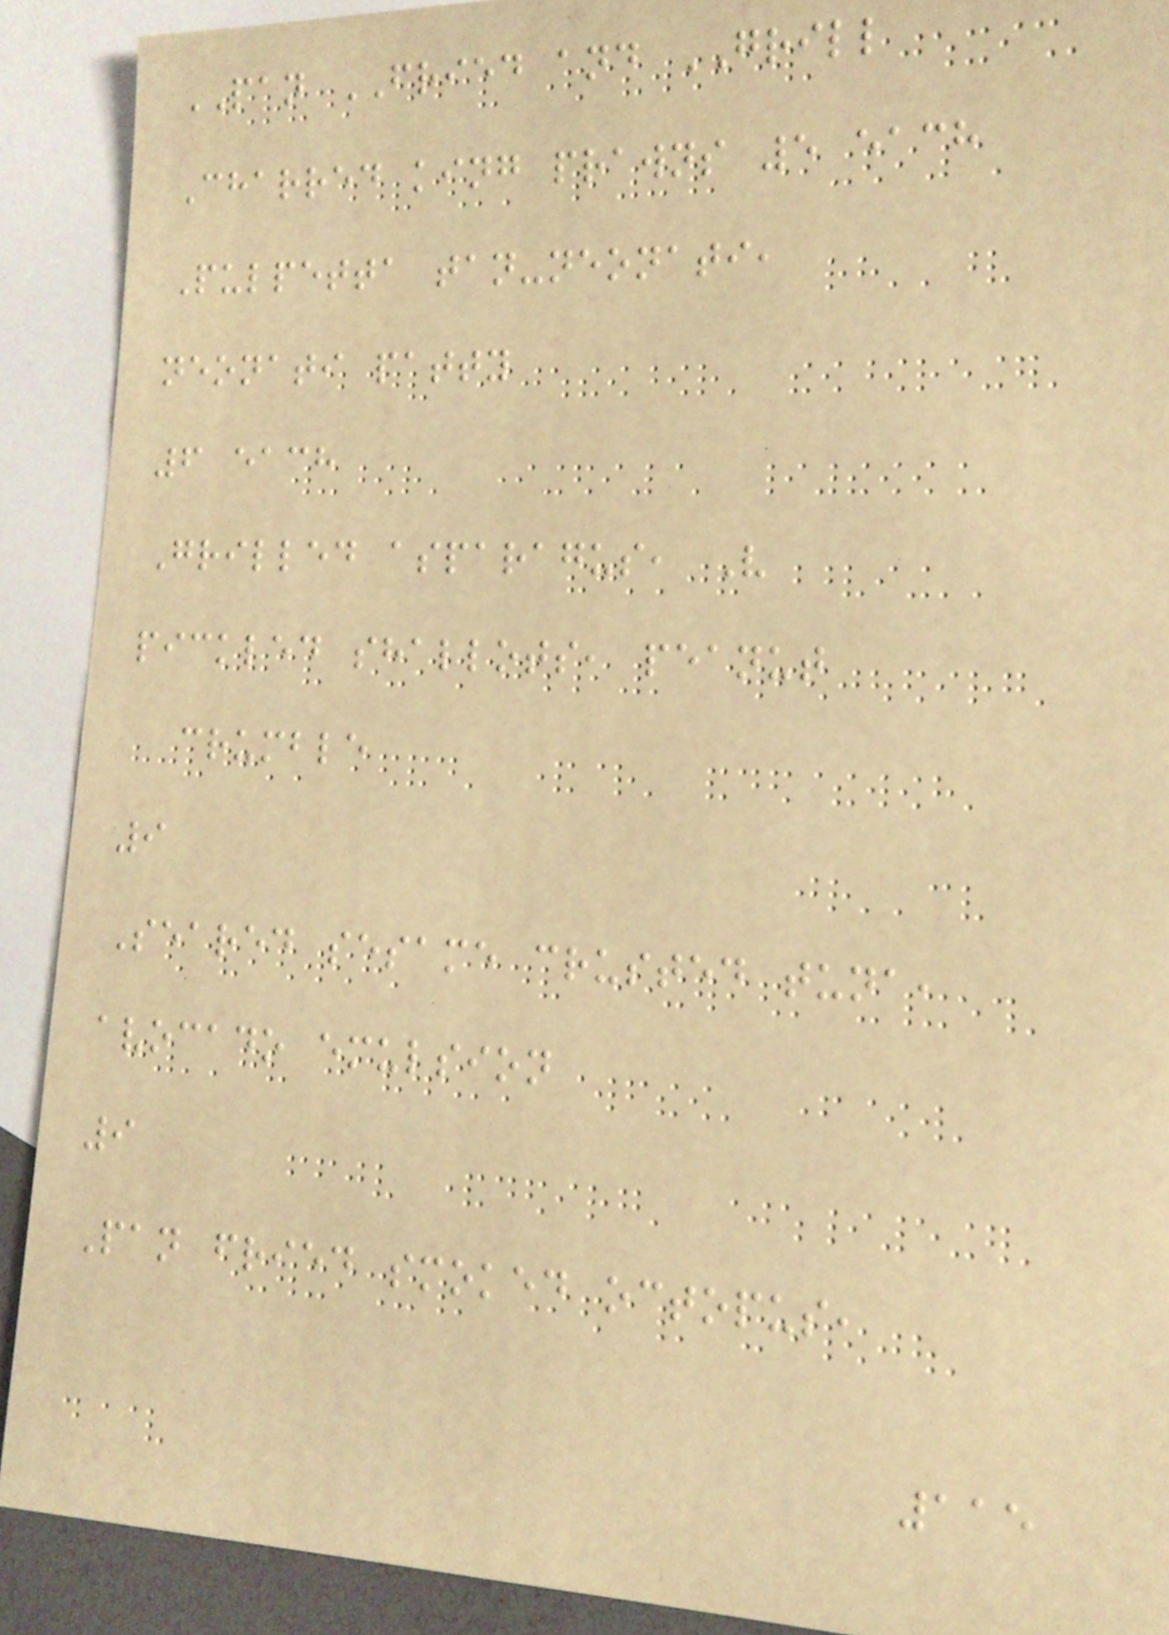PAN FRIED and GRILL
Charred king prawns 5 each
Pulpetta tan-neonati,
neonati patty
6 each
Grilled asparagus, V
pickled shallots, peanut
crumble
9
Seared sesame crusted tuna,
avocado emulsion
9
Pan fried smoked octopus,
115
